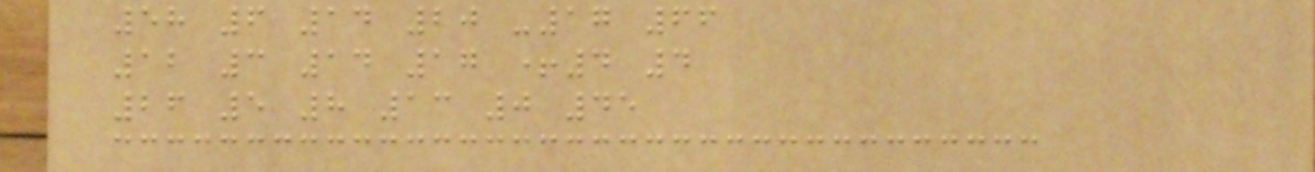58 6 14 20 -17 66
12 3 14 17 +4 4
26 5 8 13 0 45
